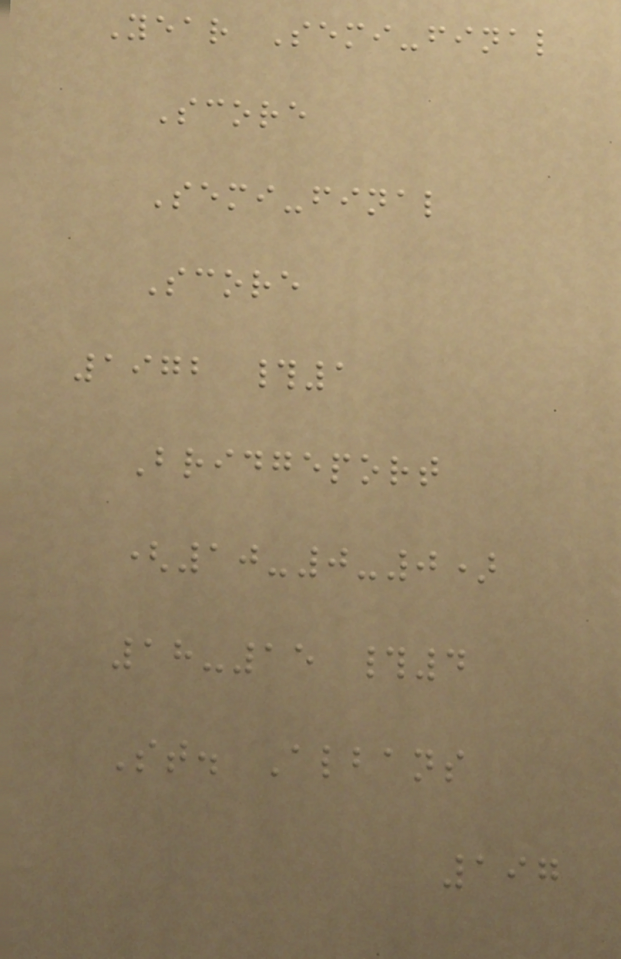Year Semi-final
Score
Semi-final
Score
1972 #1
Bridgeport
(10-0-0)
18-15 #4
St. Albans
197
